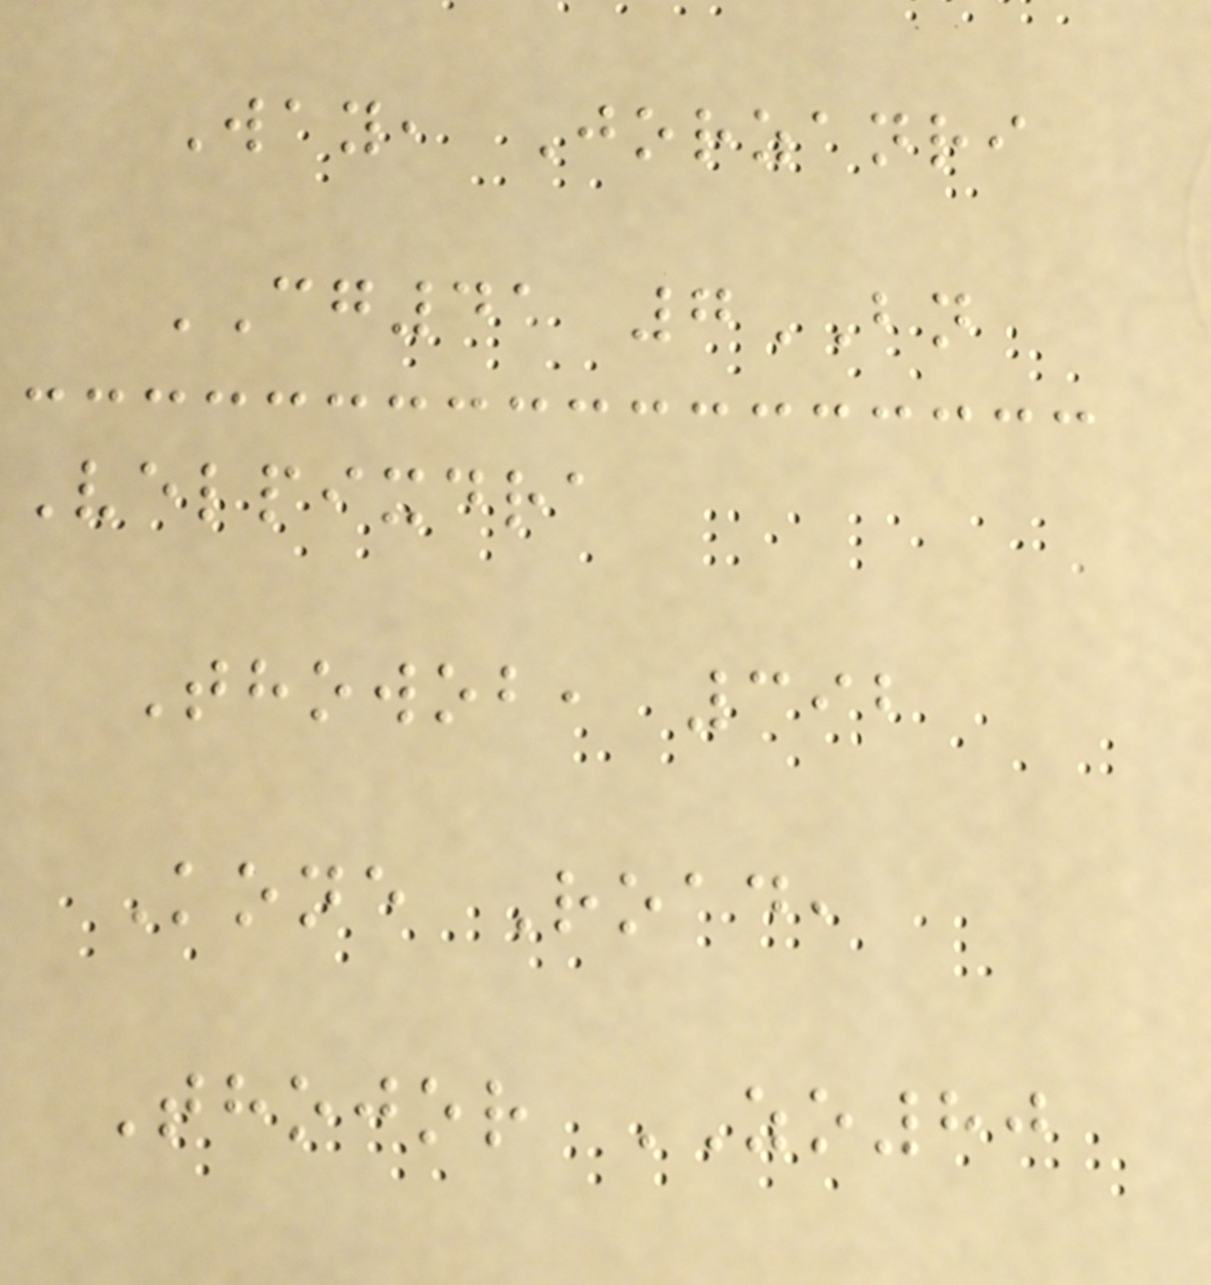Way, Jorzanri
CG41 7BN
Velpixdra
Thowob, 392
Kone Road,
Thojor ZO80
